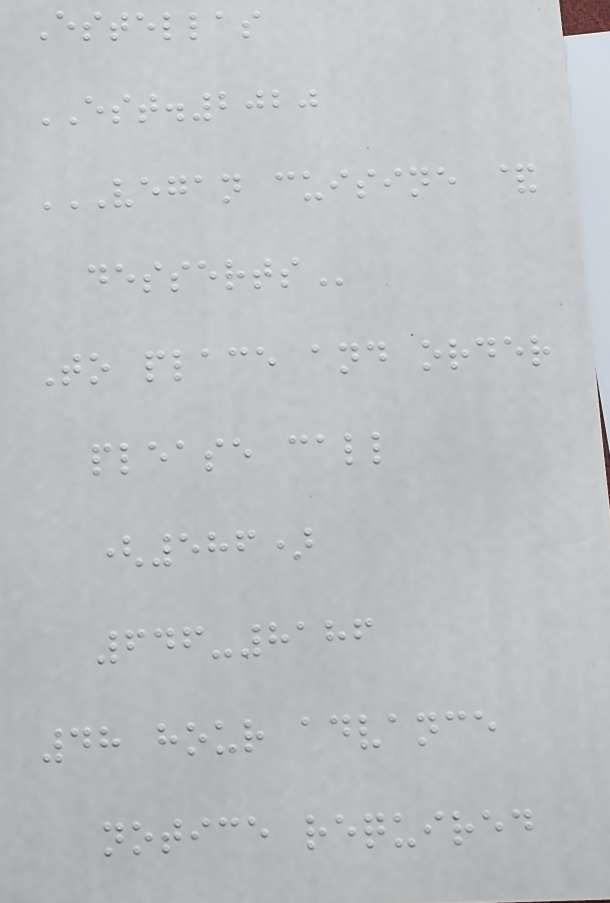Estellas
EST.2020
VEGAN CUISINE &
DESSERTS
To place and order
please call
(586)
646-8186
48 hour advance
notice required
